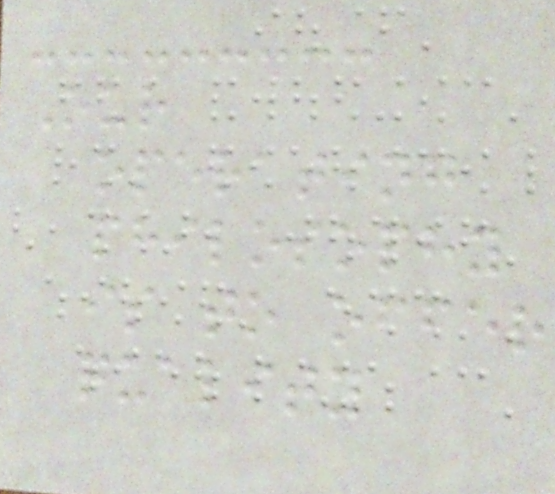Our
operating
philosophy
is to offer
quality
